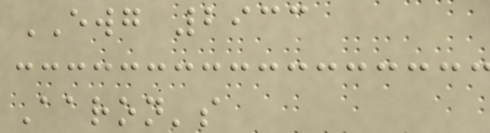EWG 2933
Aaron's
